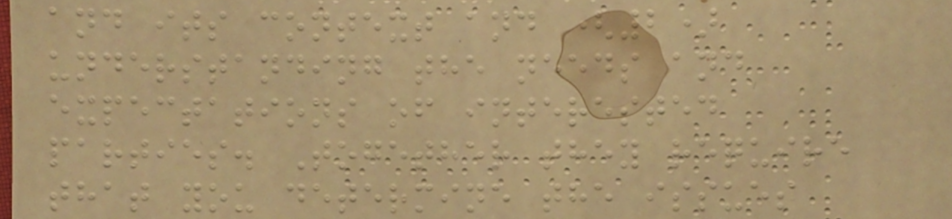and its context and (2)
understanding the needs and
expectations of interested
parties. Together they require
that you determine the issues
